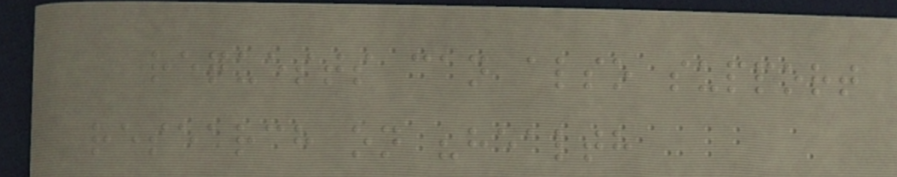requests can also support
research on "health
